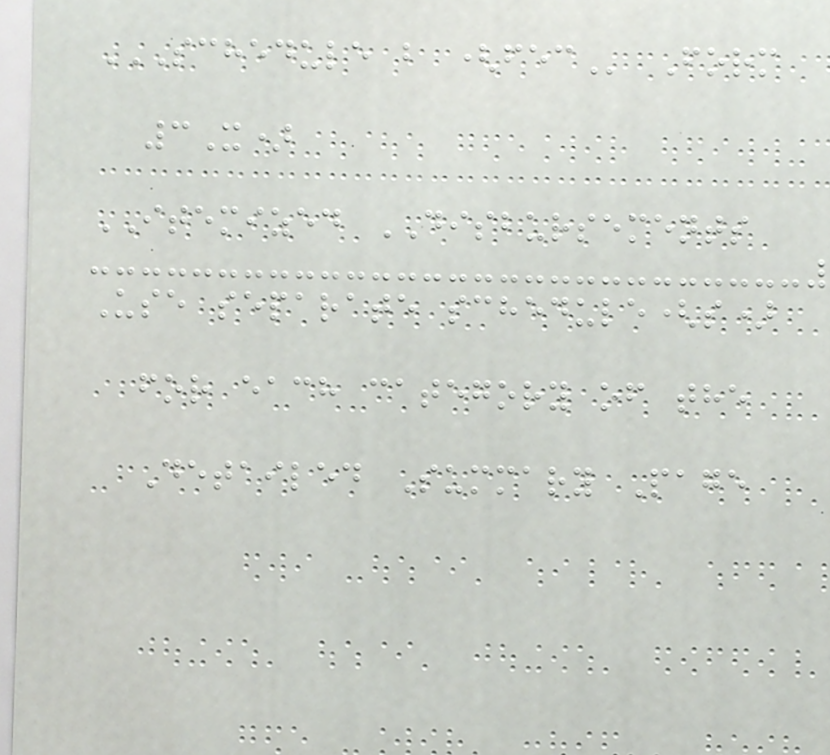SCHEDULE B (FEC Form
3X)
ITEMIZED DISBURSEMENTS
Use separate schedule(s)
for each category of the
Detailed Summary Page
